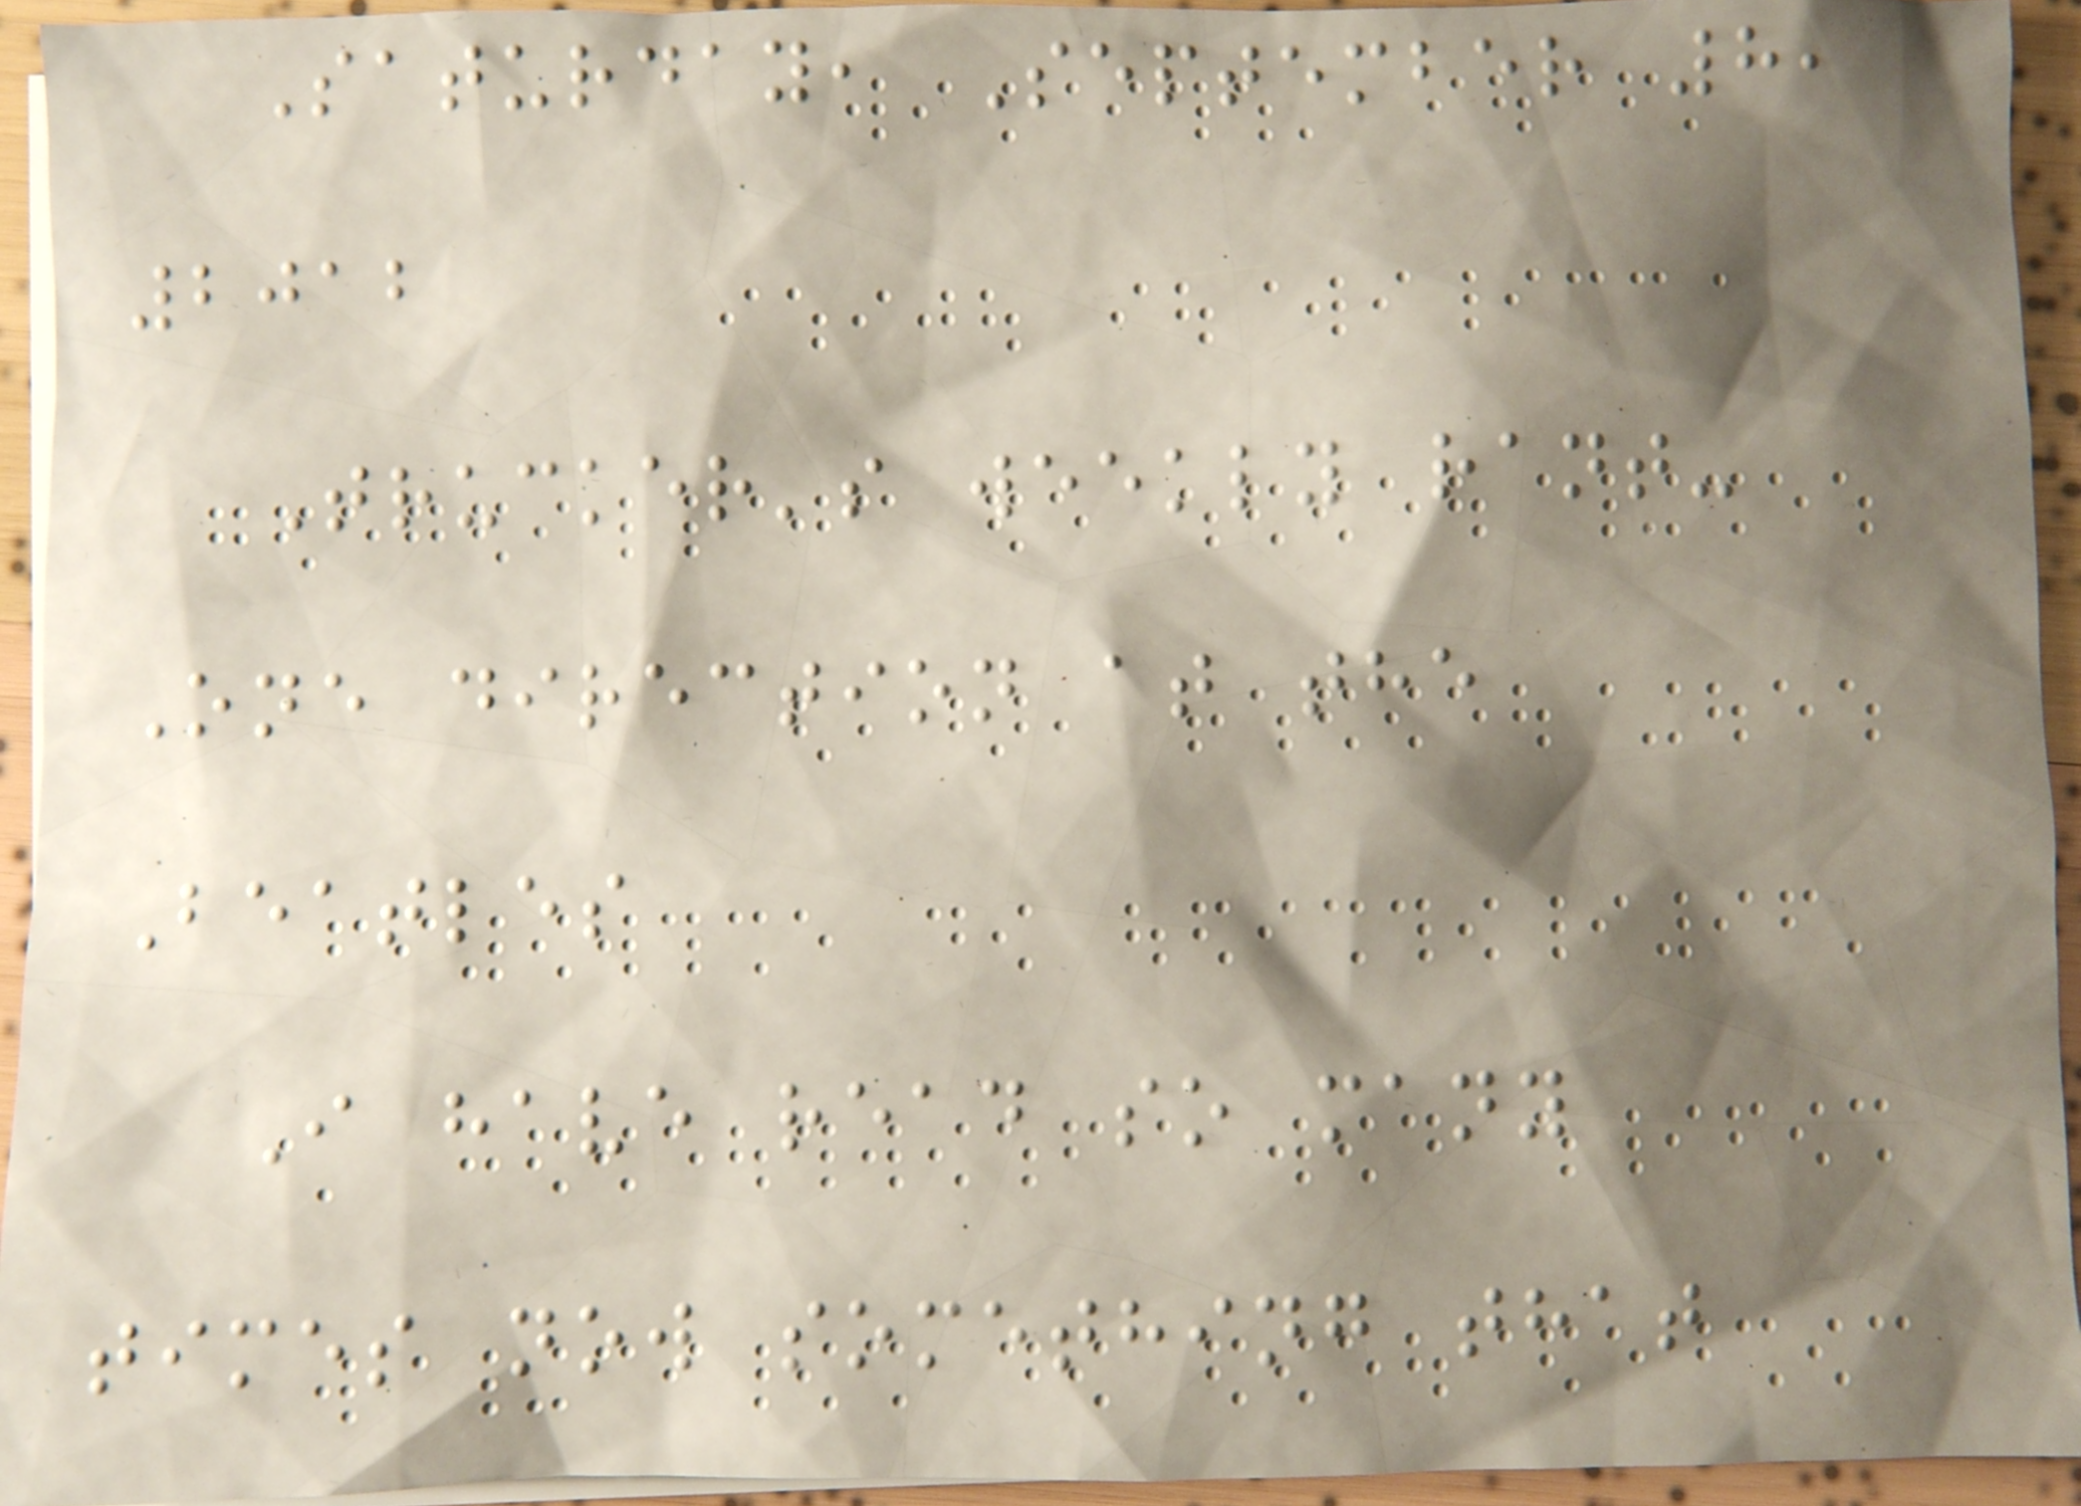Saturday, September 8,
2012
Trucker's weekly rant-
One direction at the
Beatles
I have read so many
times now something that
